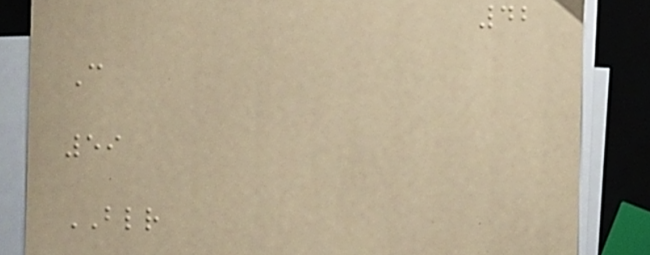42
C
59
BLR
